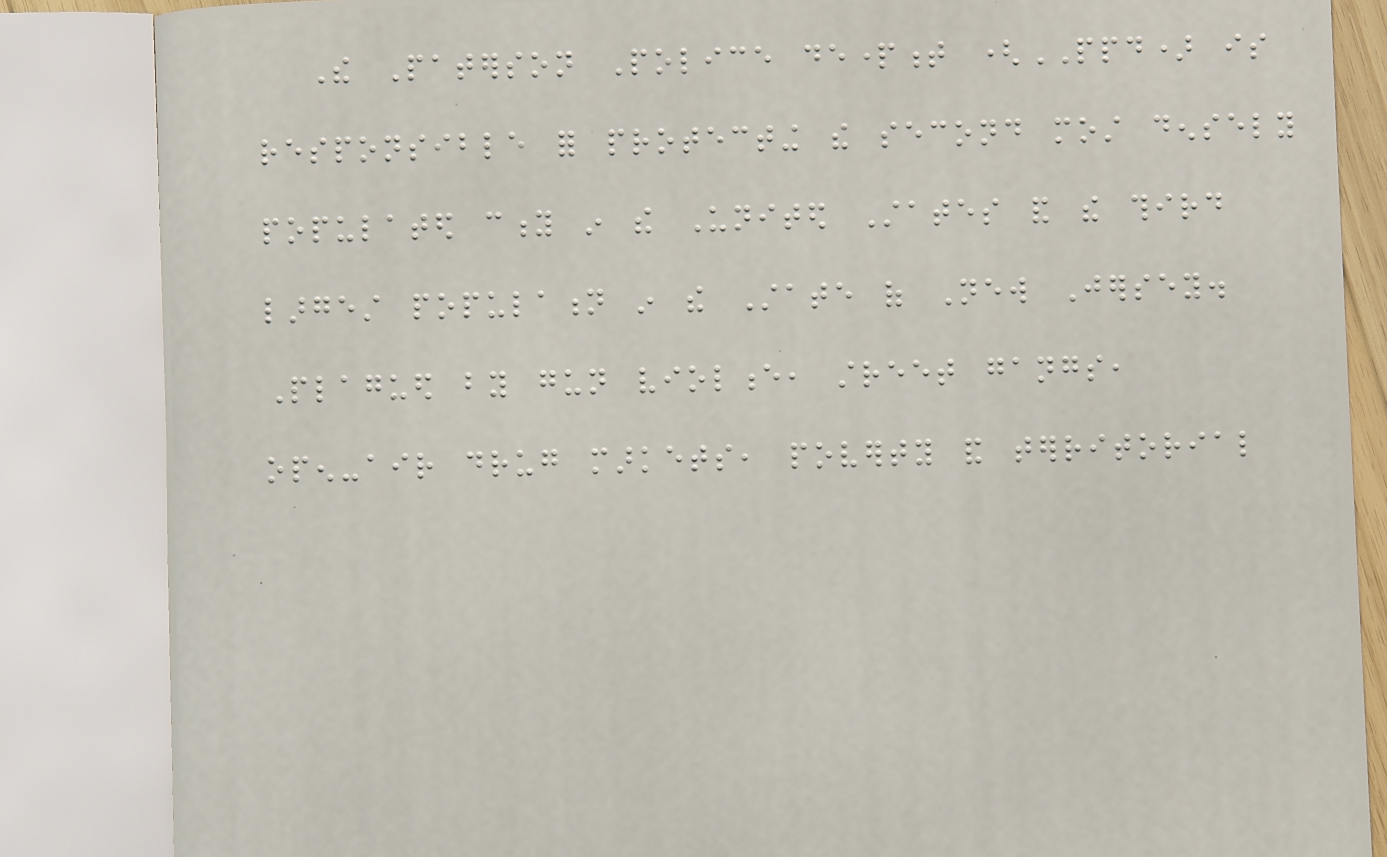The Paterson Police department (PPD) is
responsible for protecting the second most densely
populated city in the United States and the third
largest population in the State of New Jersey.
Plagued by gun violence, street gangs,
open-air drug markets, poverty and territorial
